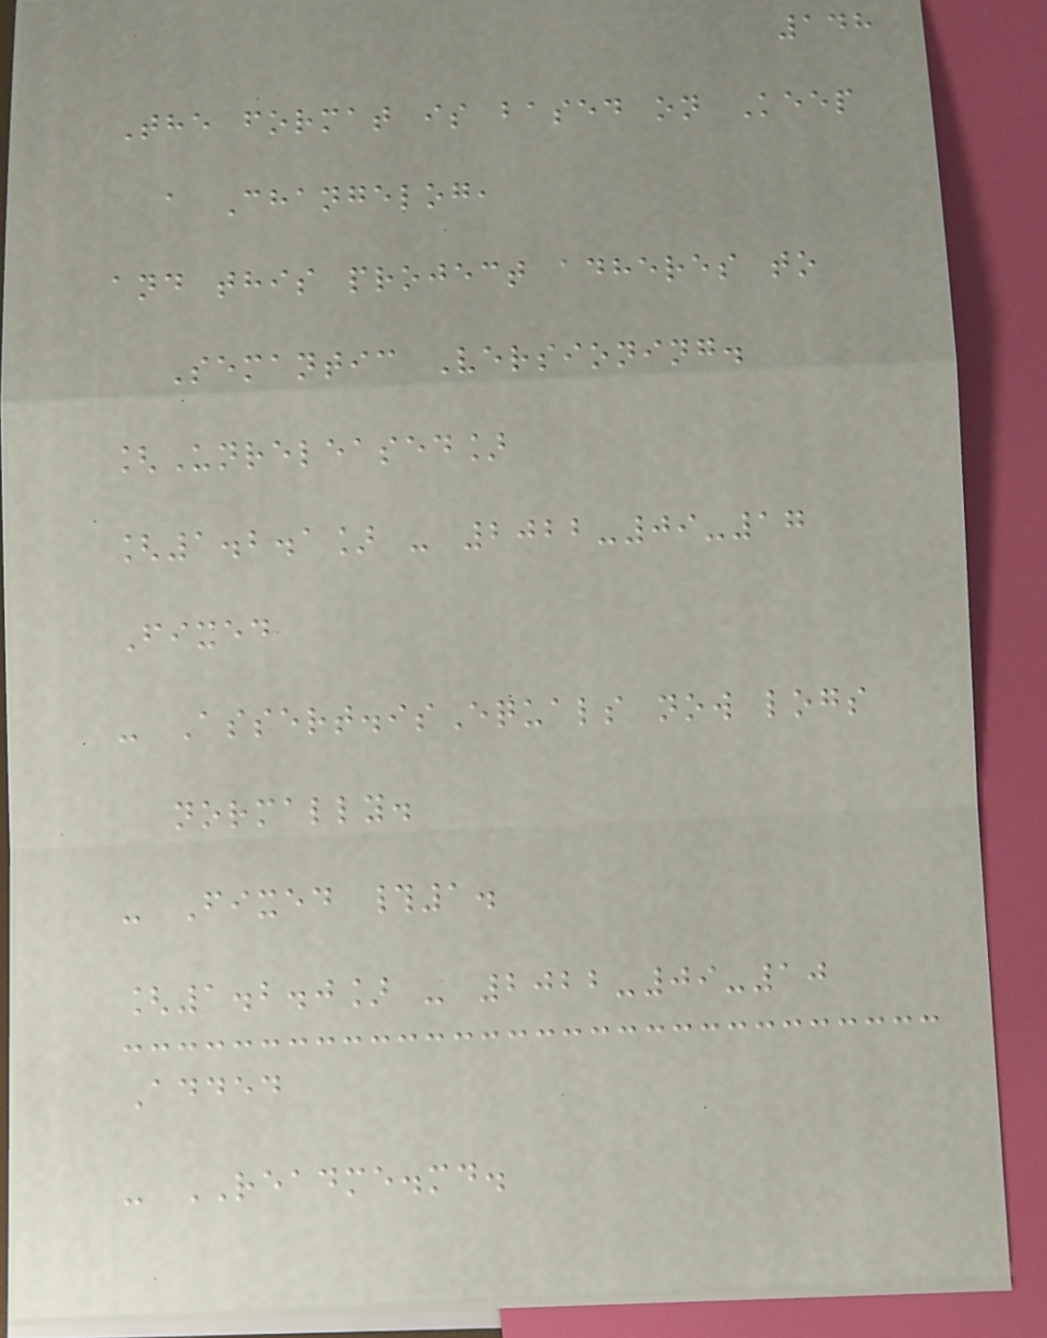148
The format is based on Keep
a Changelog,
and this project adheres to
Semantic Versioning.
[Unreleased]
[1.2.1] - 2022-09-17
Fixed
- Assert.isEquals now logs
normally.
- Fixed #1.
[1.2.0] - 2022-09-10
Added
- README.md.
